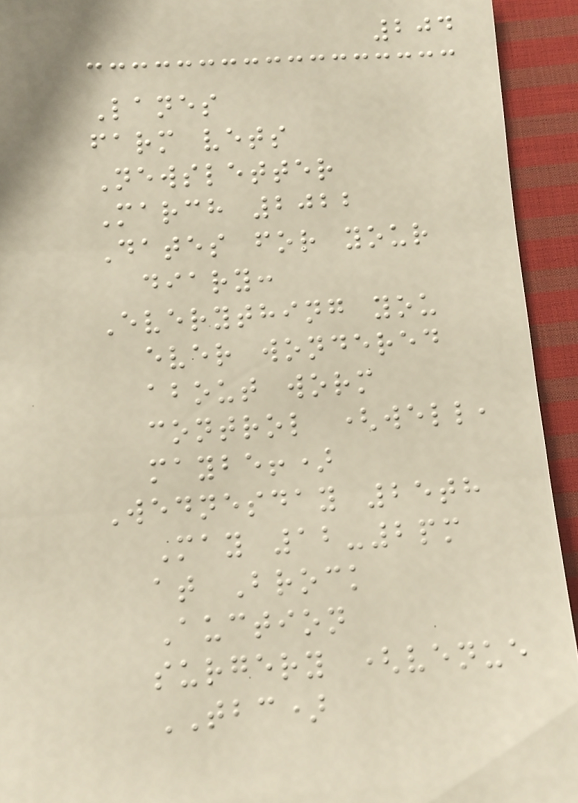204
Lanes
farm vets
Newsletter
March 2022
Dates for your
diary:
Everything you
ever wondered
about worm
control (well,
maybe!)
Wednesday 25th
May 12-2pm
at Brock
Auction
surgery (venue
TBC)
